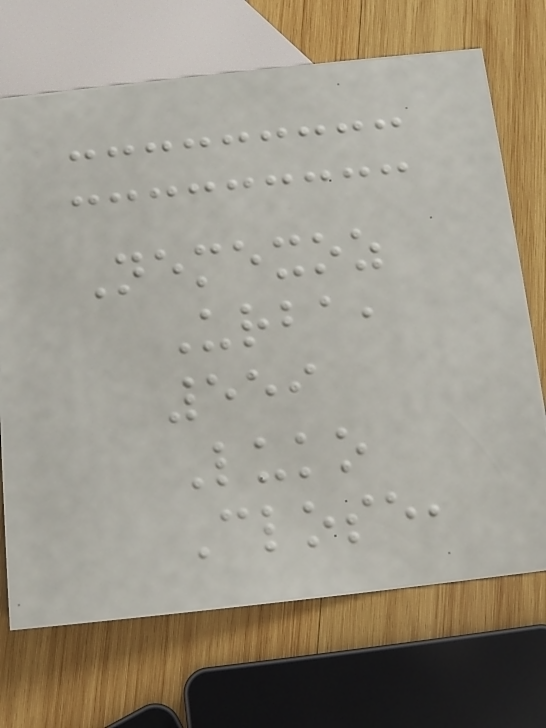Nemexoz
Urba,
559
Luko
Close,
